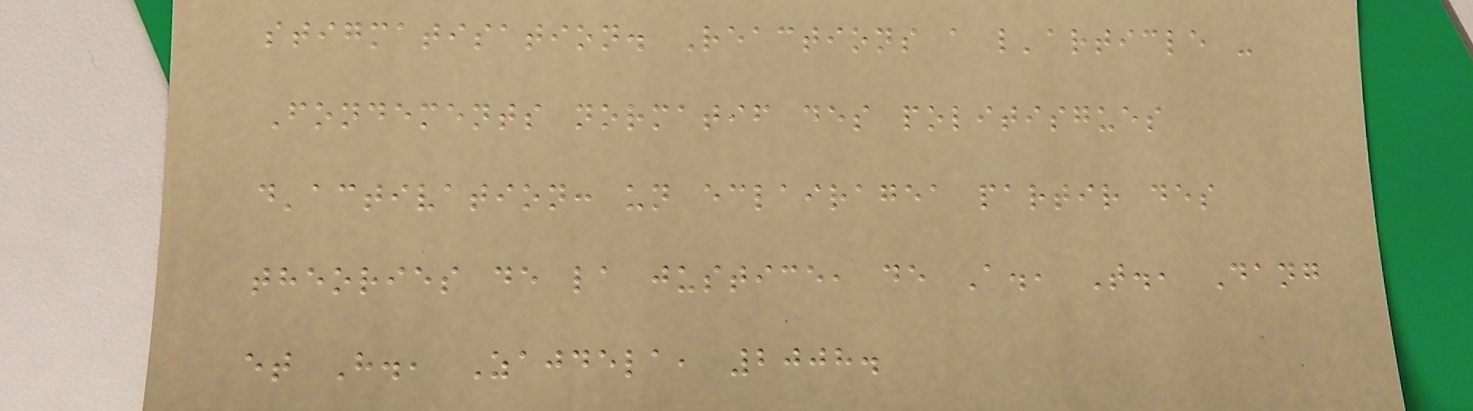stigmatisation. Reactions a l'article -
Fondements normatif des politisgues
d'activation: un eclairagea partir des
theories de la justice, de A., T., Dang
et H., Zajdela, 2008.
